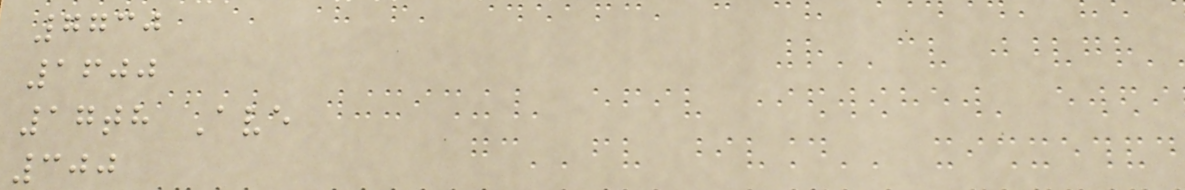7730
1600
17th Ave
300
